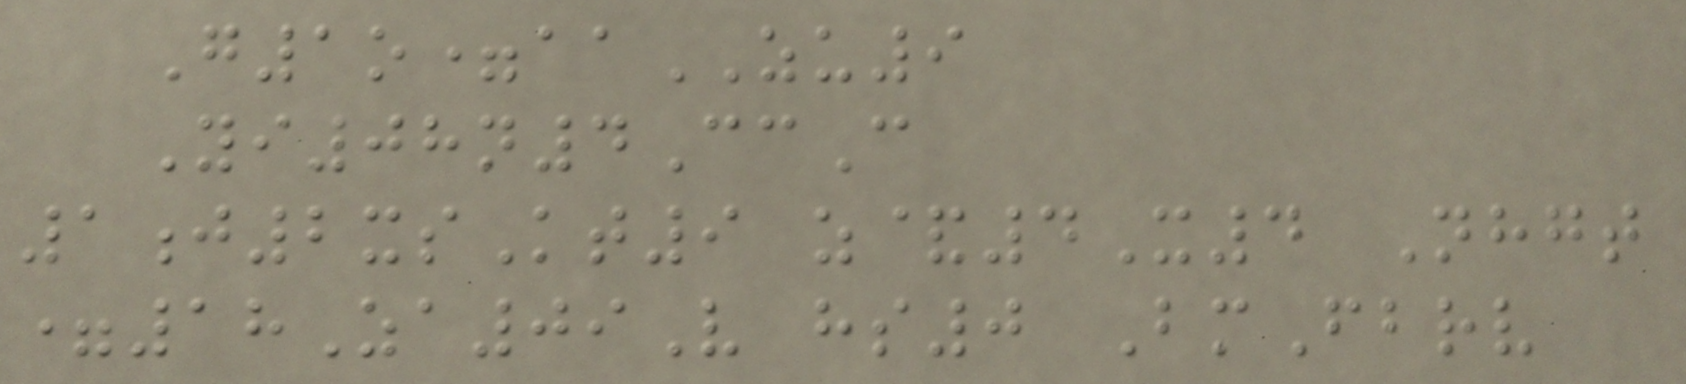G1o=aaZU9
Yi08n4CcC
1j2xsKt9 z&4X4 Nhgt
=18Za09V hs0 BmFbrv
